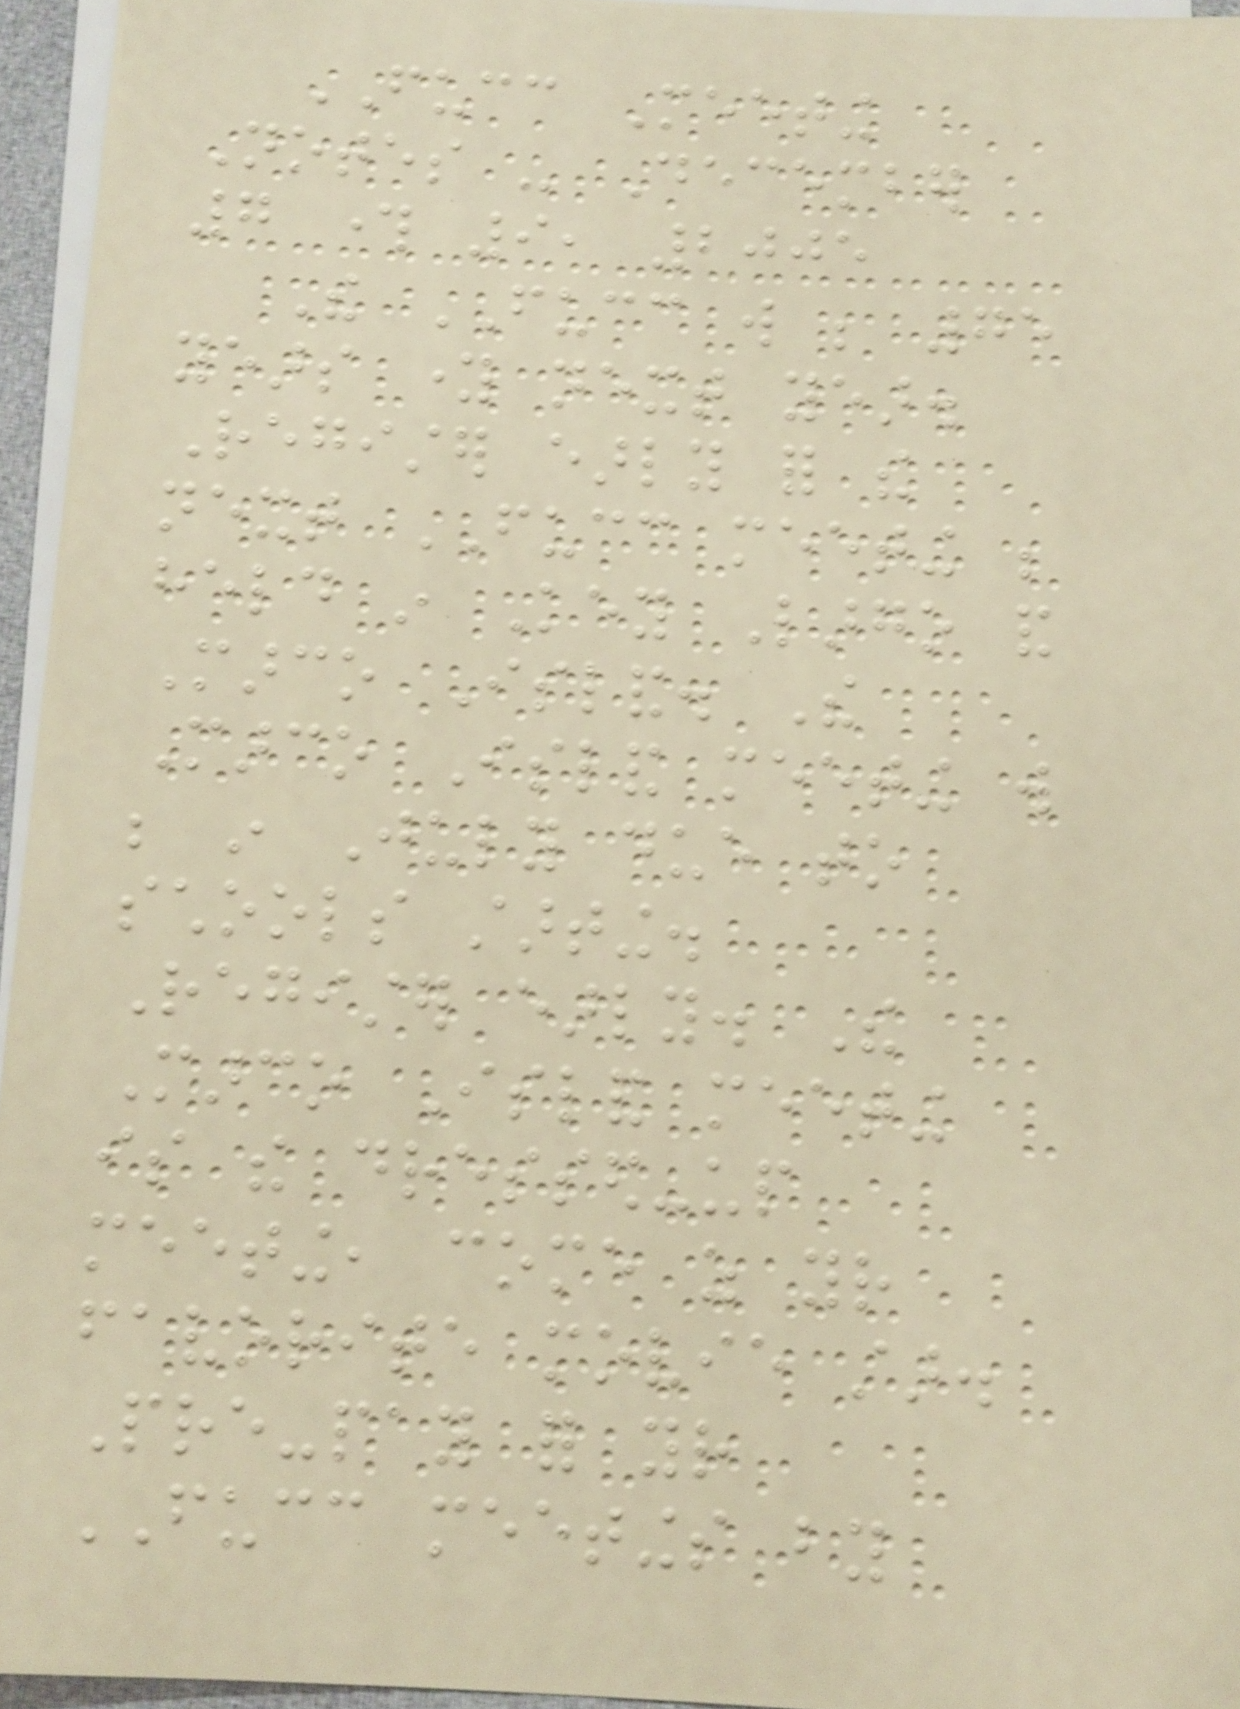FUCC Meeting
Notes - December
7 through 9, 2005
The FUCC will be 75
years young next year.
Register early for the
next FUCC meeting be
held in Key Largo and
Marco Island. The
Marco Island meeting will
be in July due to
schools starting.
Register early. The
Marco Island meeting
is the dressed-up
meeting, come as your
favorite movie star.
Pre-pay for your
FUCC meetings by
